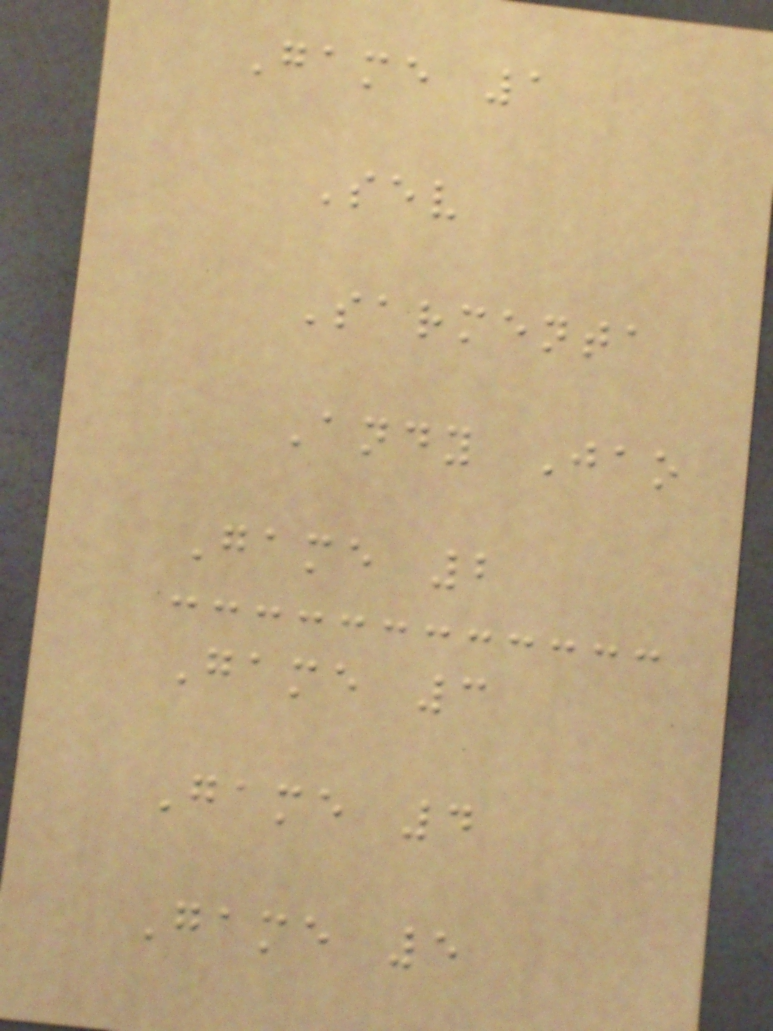Game 1
Sev
Sarmenta
Andy Jao
Game 2
Game 3
Game 4
Game 5
